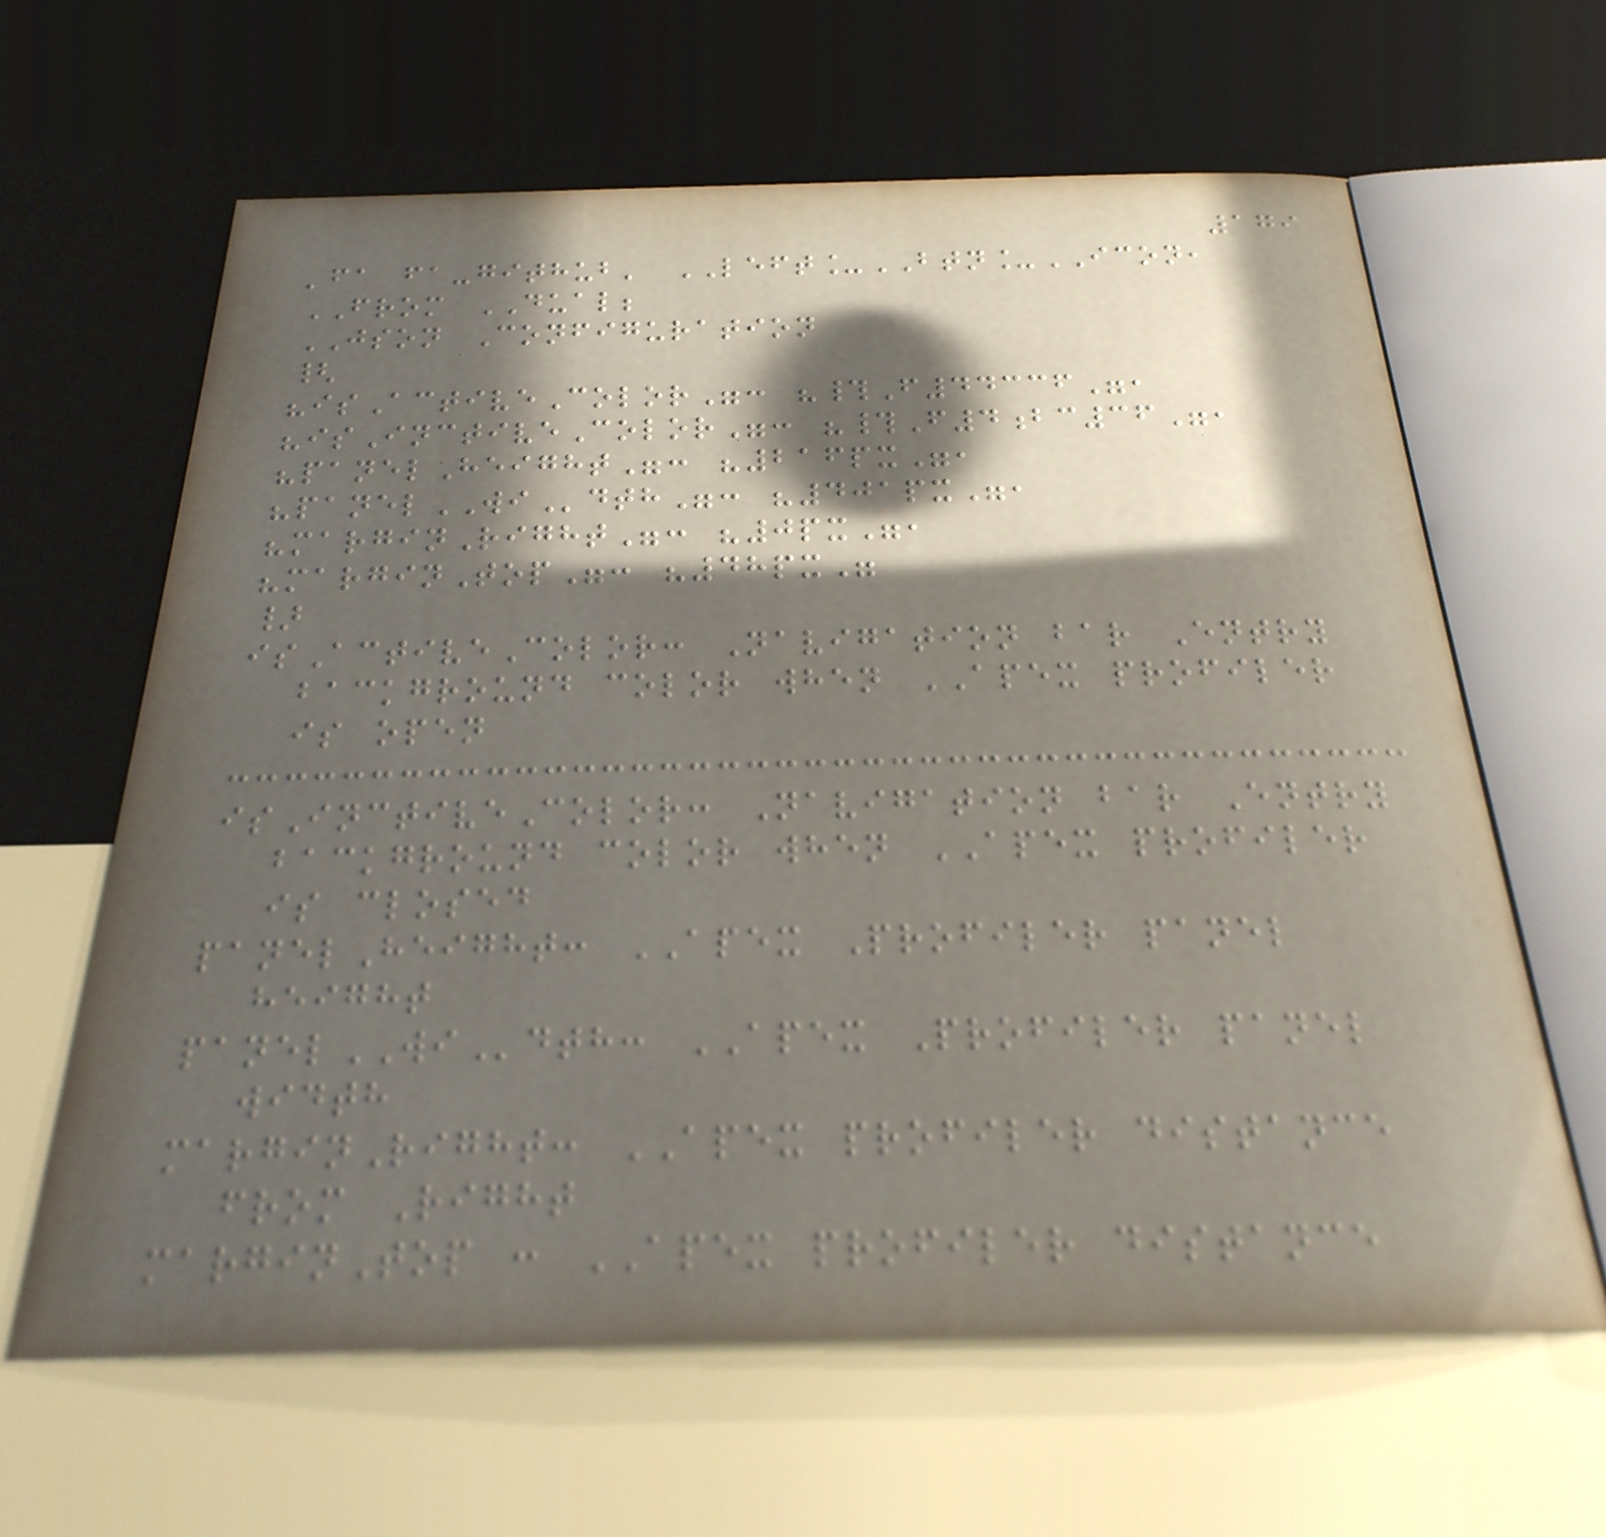179
'fa fa-github' LEFT_BTN_ICON,
FROM DUAL;
JSON Configuration
{
"isActiveColor": "#F44336",
"isInctiveColor": "#F4bc36",
"panelHeight": "216px",
"panelWIdth": "401px",
"marginRight": "0px",
"marginTop": "48px"
}
isActiveColor: Navigation bar Entry
background color when APEX profiler
is open
isInctiveColor: Navigation bar Entry
background color when APEX profiler
is closed
panelHeight: APEX Profiler panel
height
panelWIdth: APEX Profiler panel
width
marginRight: APEX profiler distance
from Right
marginTop : APEX profiler distance
